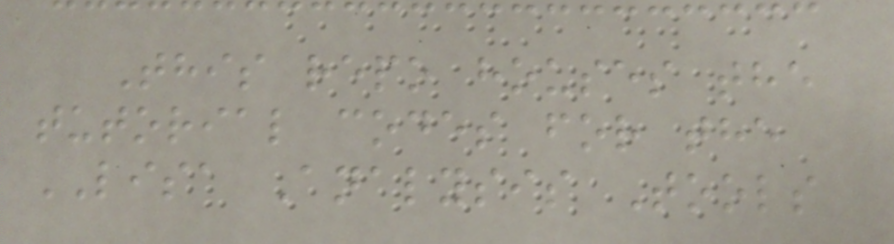This repo houses the
tutorial codes for the
LISA Analysis Tools
